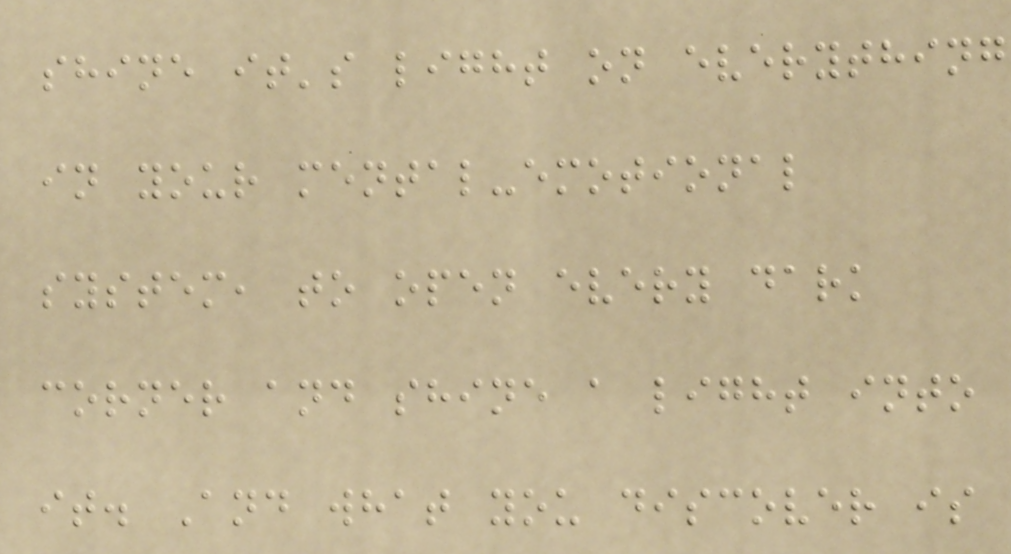shine it's light on everything
in your mental-emotional
system, to open every dark
corner and shine a light into
it. And what you discover is
